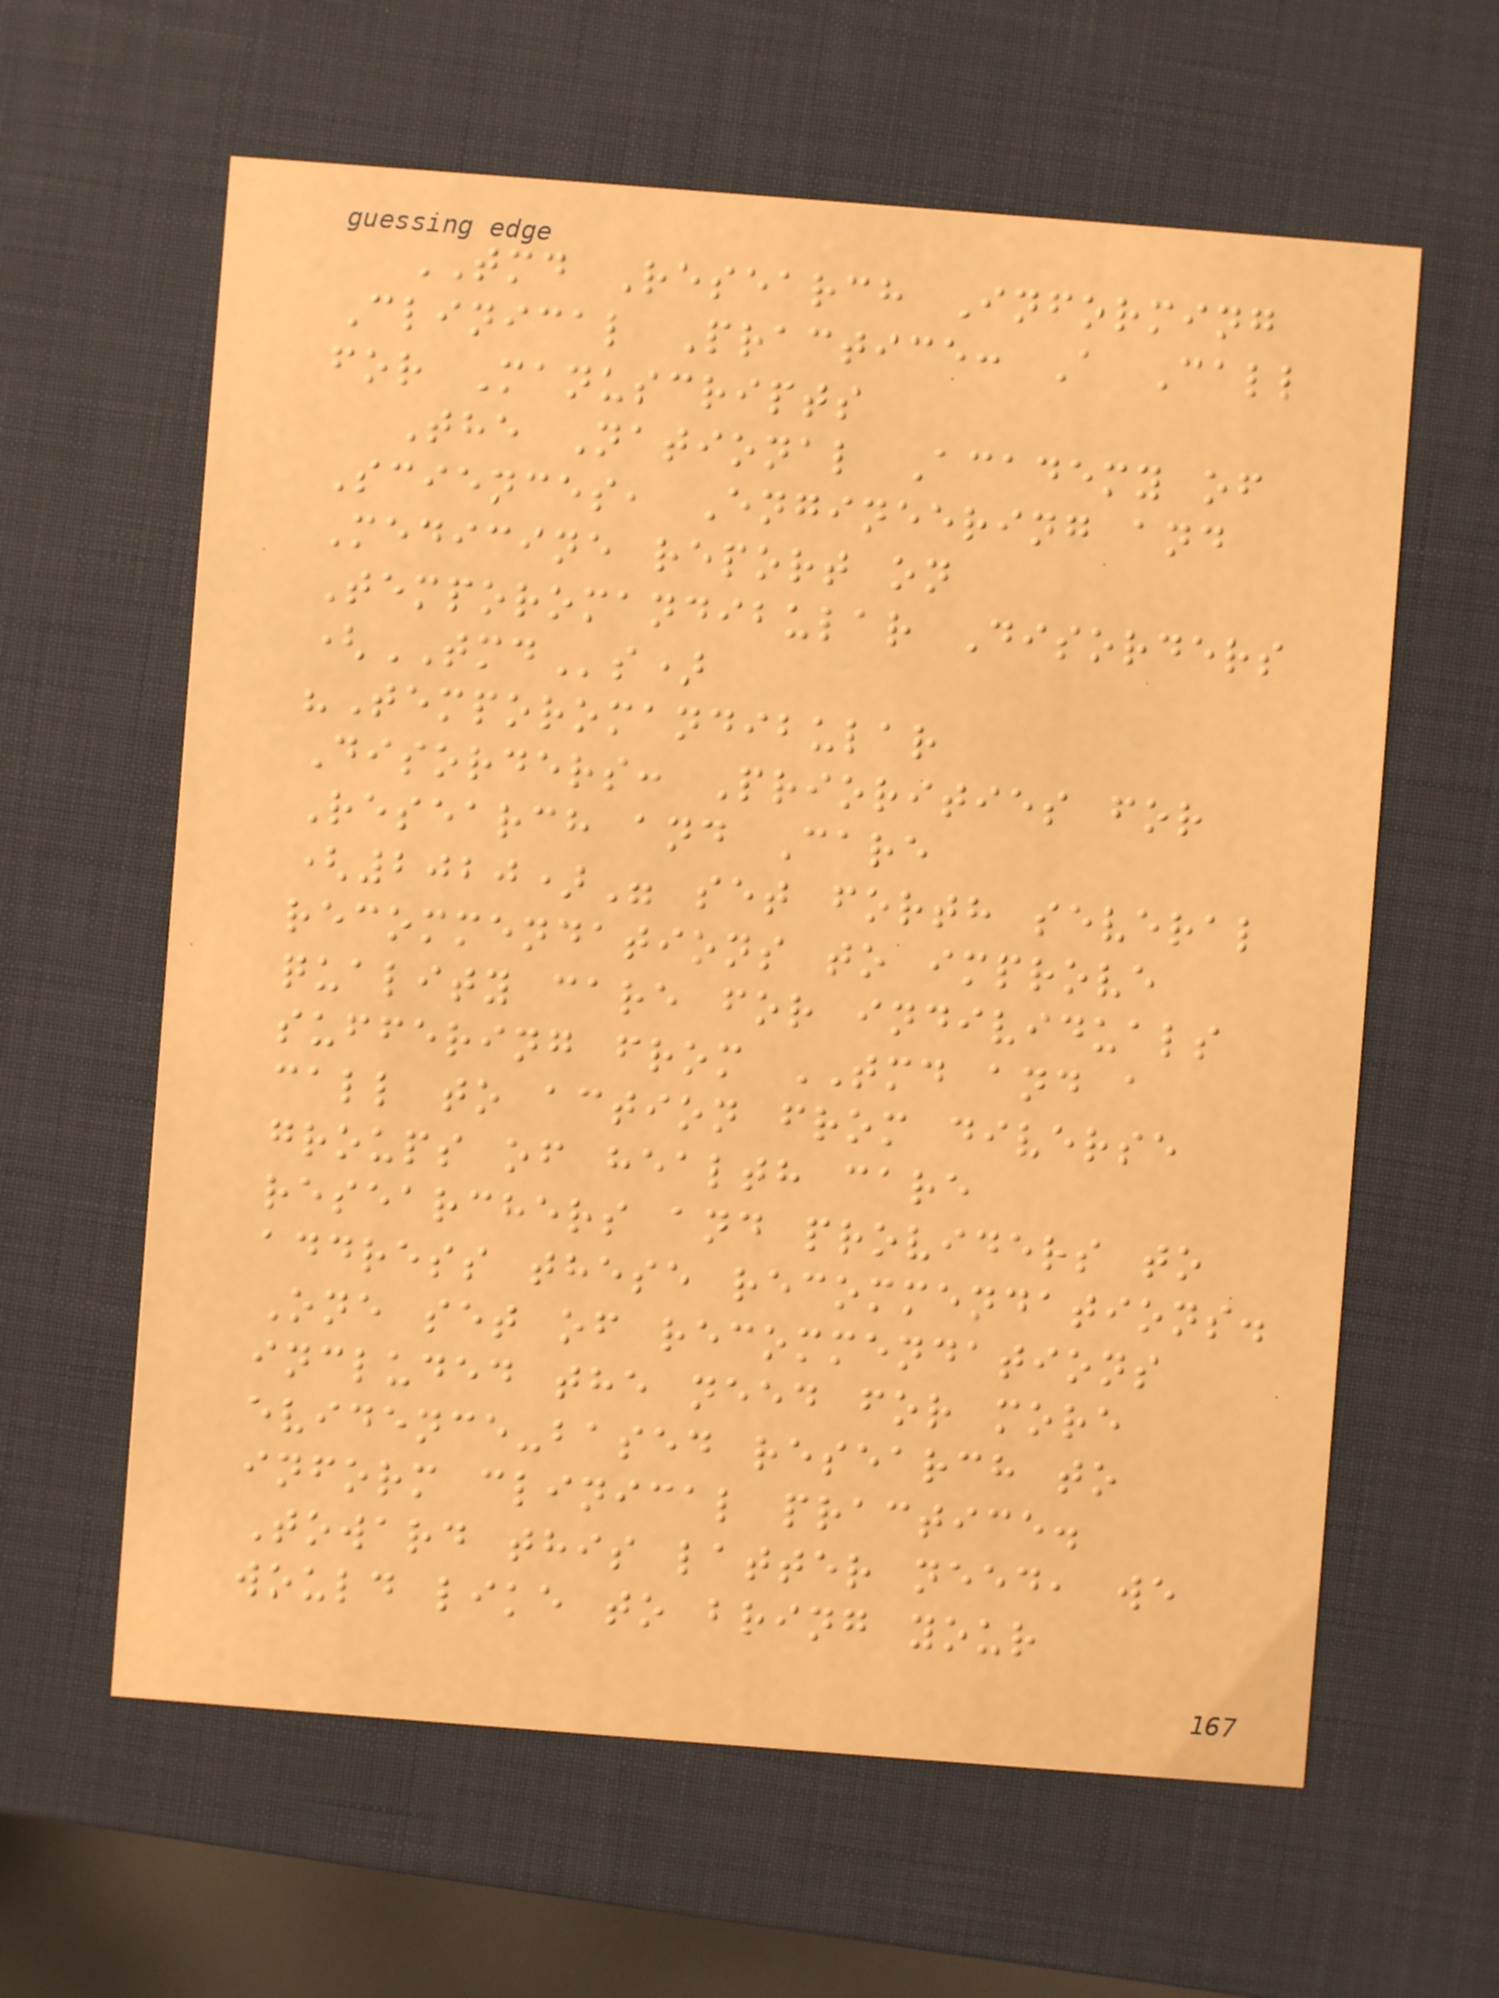TMD Research Informing
Clinical Practice: A Call
for Manuscripts
The National Academy of
Sciences, Engineering and
Medicine report on
Temporomandibular Disorders
(TMDs)
"Temporomandibular
Disorders: Priorities for
Research and Care
(2020)" set forth several
recommendations to improve
quality care for individuals
suffering from TMD and a
call to action from diverse
groups of health care
researchers and providers to
address these recommendations.
One set of recommendations
included the need for more
evidence-based research to
inform clinical practice.
Toward this latter need, we
would like to bring your
